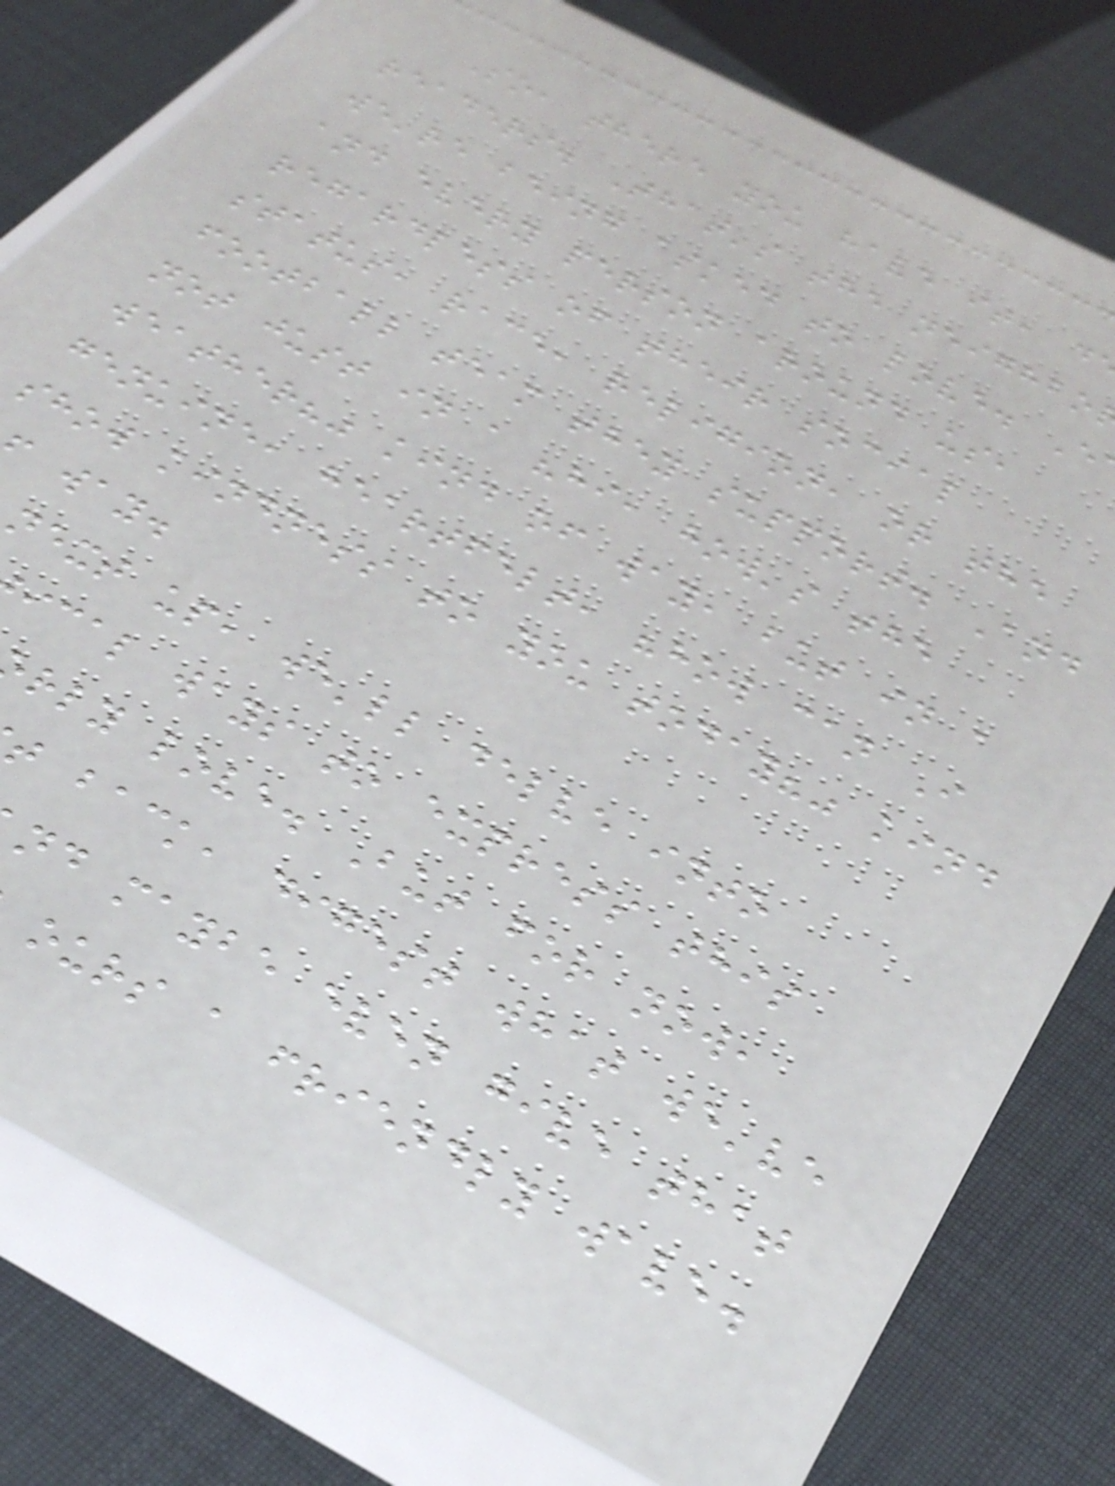So, there you have it, d
readers. That's the neighbo
we're being asked to love. E
and every person around us,
regardless of their social
status, race, religion, or the
football team they support. And
not just in a "hi, how's the
weather?" kind of way, but in a
genuine, heartfelt, "how can I
show kindness to you today?" kind
way.
next up, we'll delve into
ical ways to express this
rly love. But for now,
t back, digest what we've
nd maybe even give that
ours a friendly wave.
